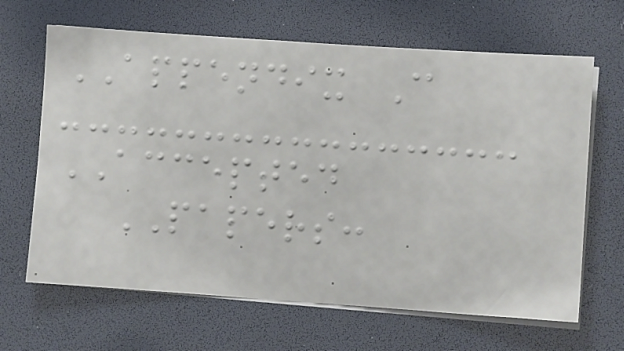APPENDIX C
ACCEPTED
PAPERS:
